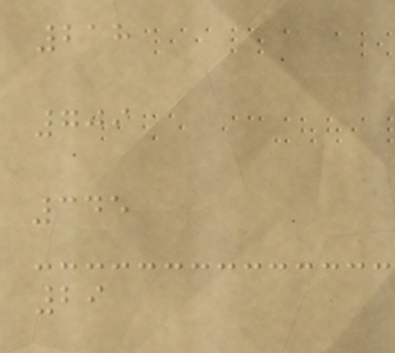218
709
345
29
